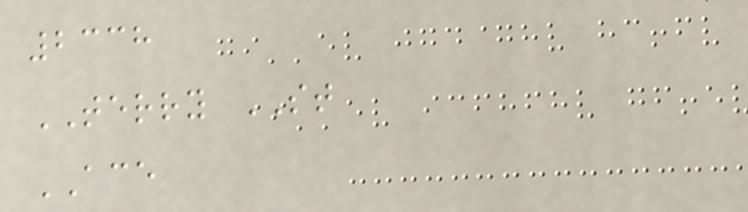2338
TERRY ST
ACE
